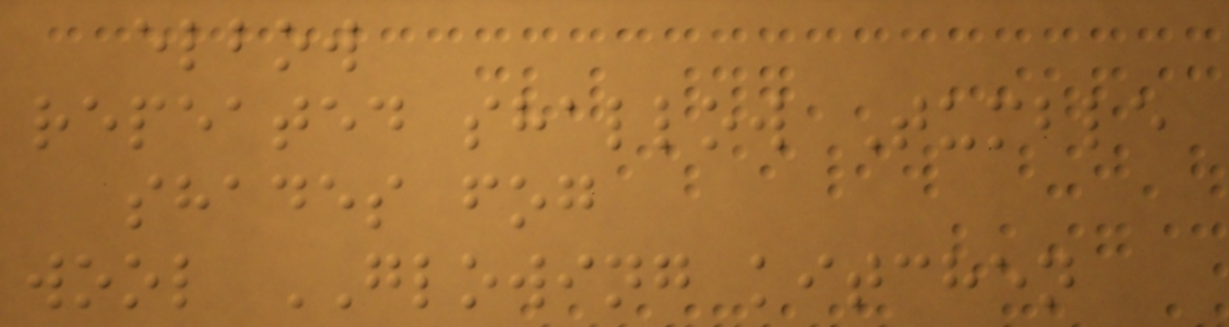elbow
repeated shallow Tumble
shades fog
wool GLOWING kitchen
